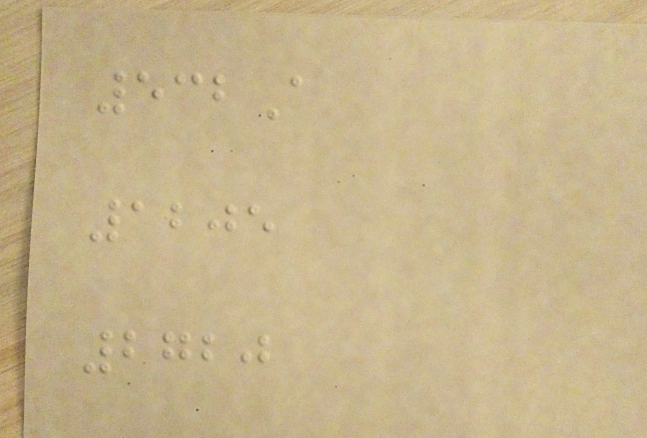532A
1205
2720
